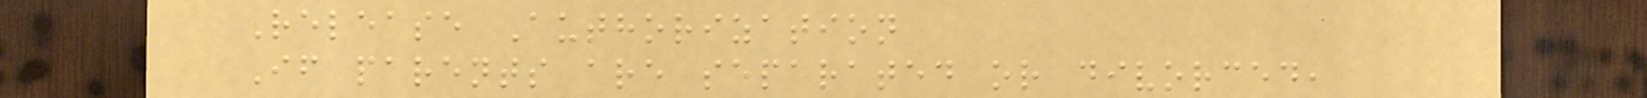Release Authorization
If parents are separated or divorced,
